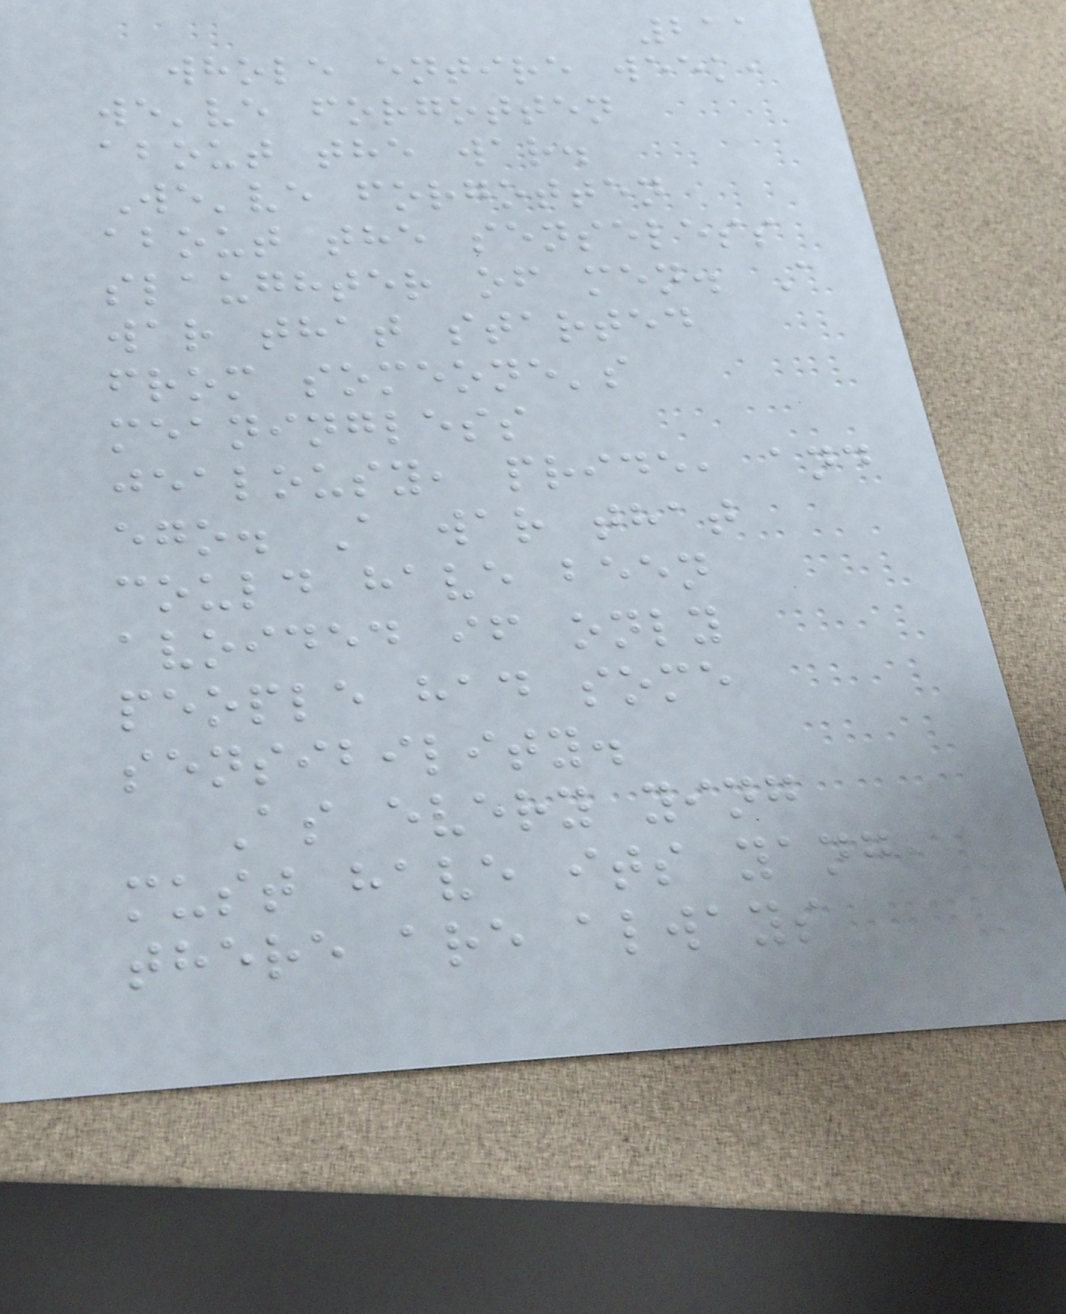211
whole entire week,
we've forgotten
about the war.
We've forgotten
about the senseless
slaughter of men. A
war that started
from someone's
meaningless
jealousy, pride, and
ego. A war that
could have been
avoided if only
people had some
sensibility.
As every ying
must have its yang,
there are always
